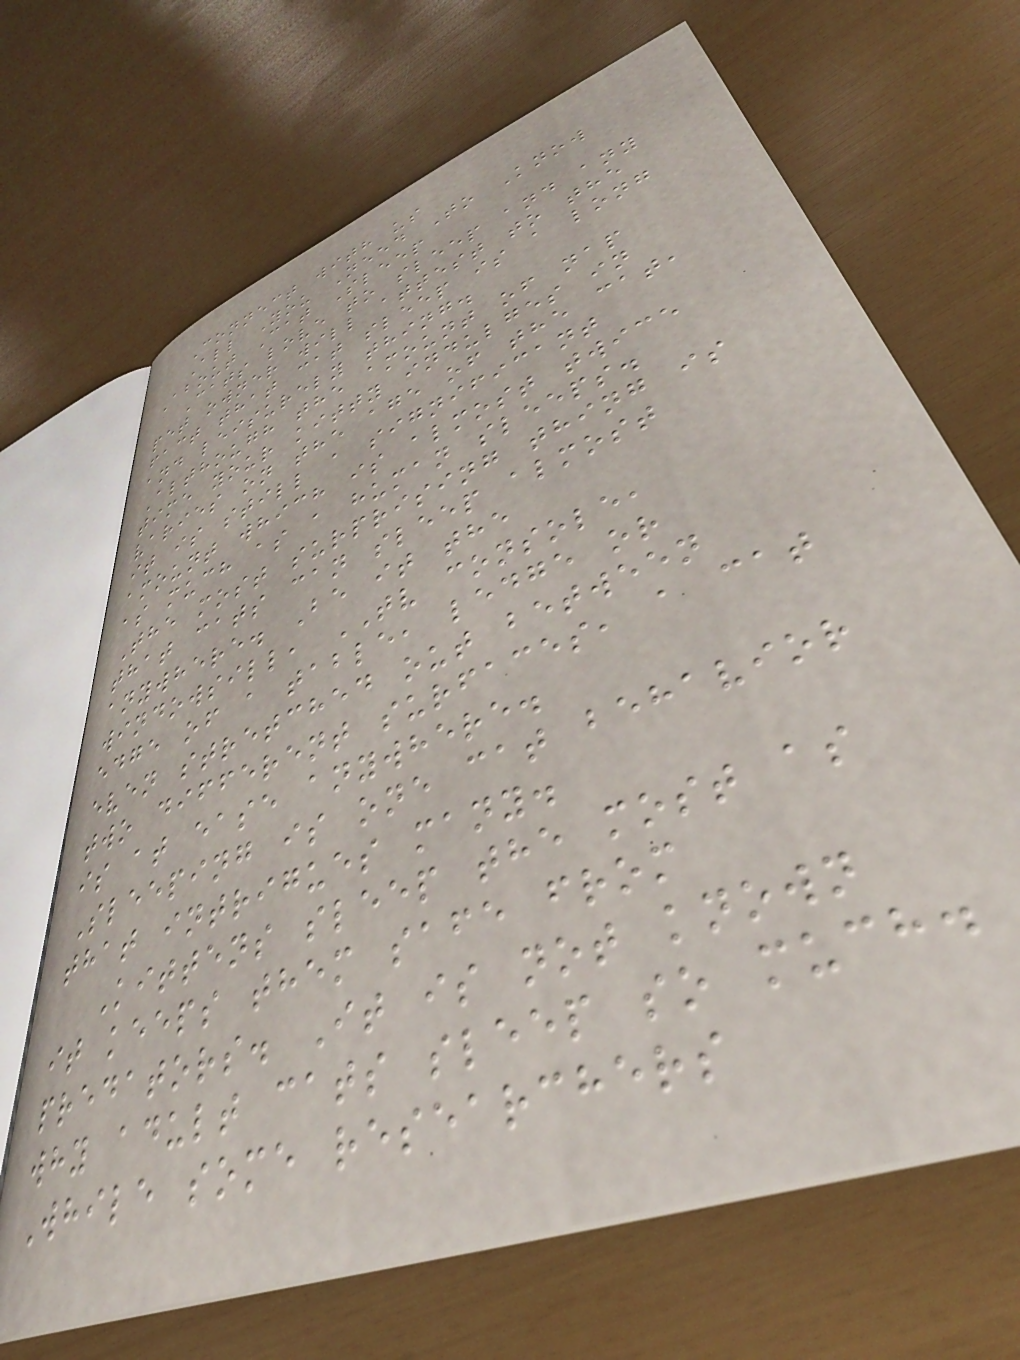Connect with us
All You Need To Know
About Cat Sleep
Cats love to sleep and any
pet owner will attest to the
fact that cat sleep is a long
and leisurely thing.
Although the amount of nap
time your kitty indulges in
varies on the age of the cat,
it is still a significant
amount which is almost twice
as much as a human sleeps.
The most surprising thing is
that cats can sleep almost
anywhere. Be it the
windowsill, TV console,
edge of a table, ledge or
even stretched out between
two different surfaces, a cat
is at ease anywhere.
Sleeping is one cat behavior
that intrigues many.
Kittens sleep the most as
it keeps them safe from
predators. It is not known
why adult cats sleep so much.
While some researchers
